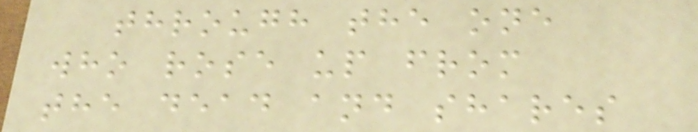through the one
who rose up from
the dead and shares
